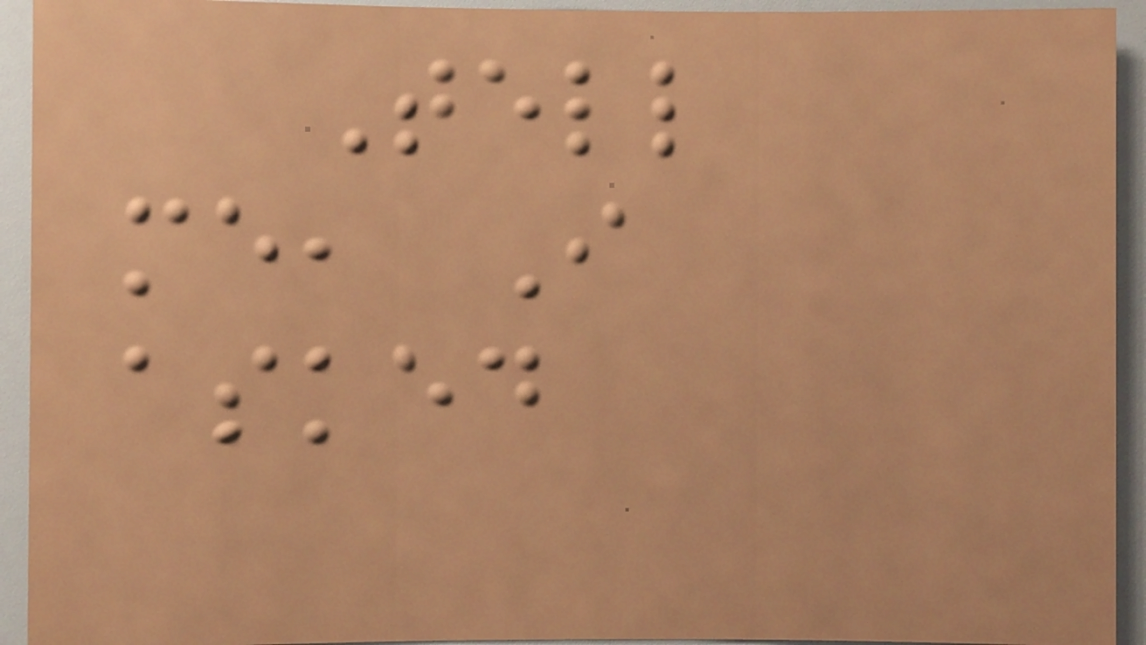Tell
me, I
asked
